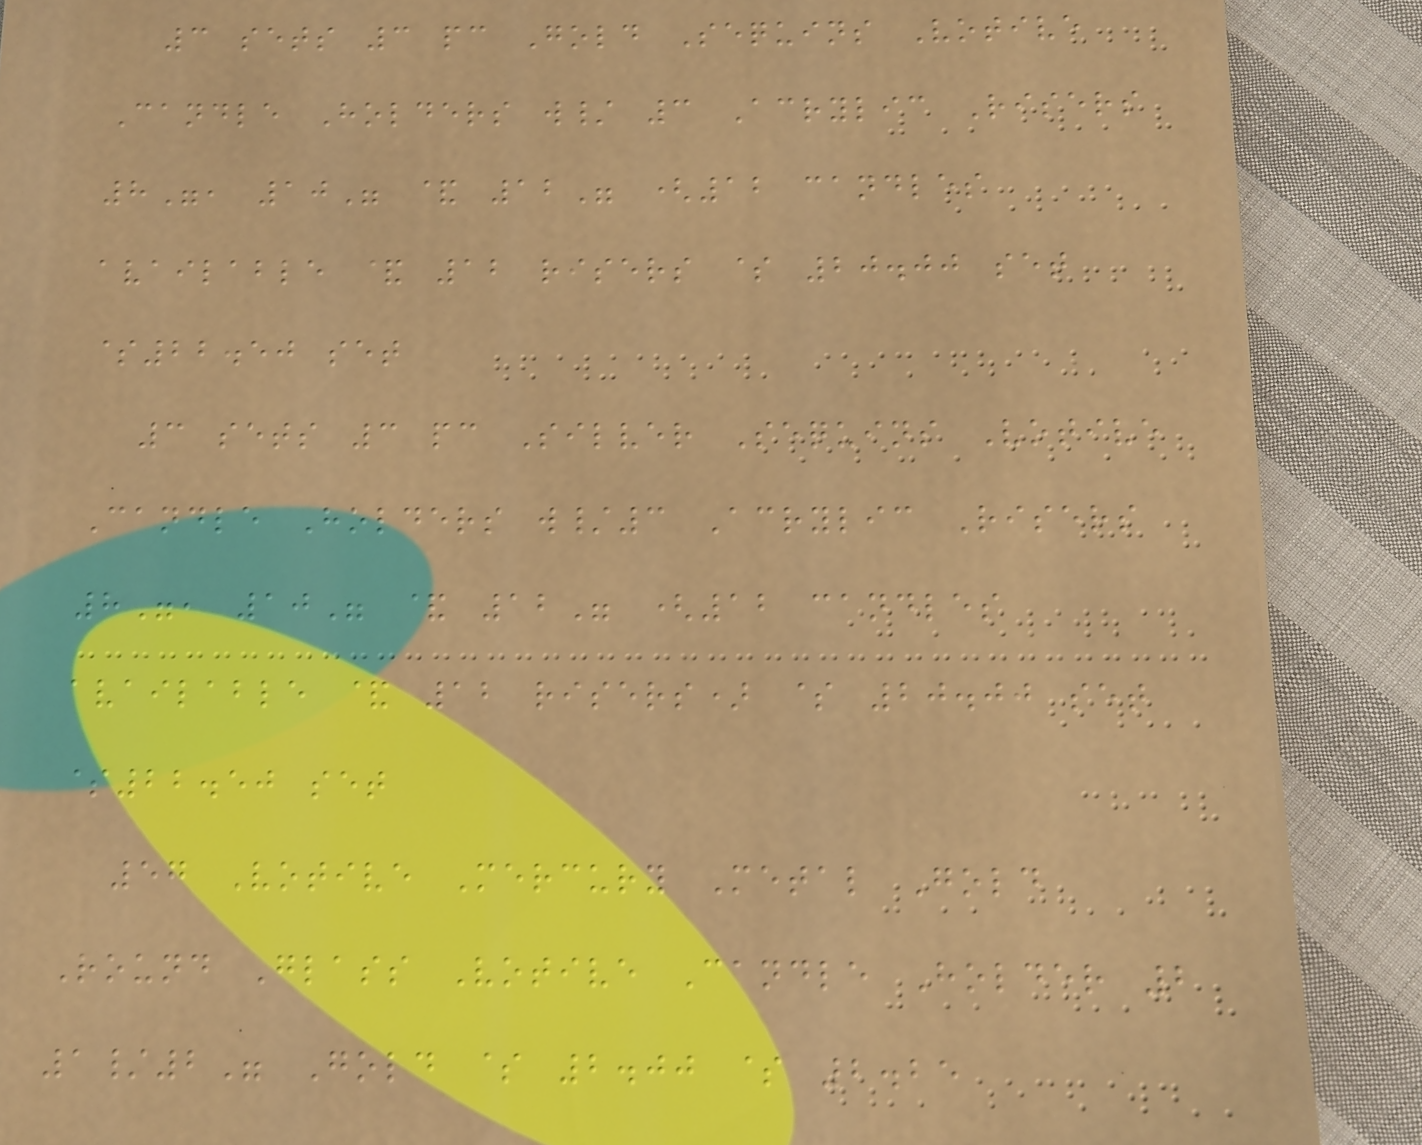3 sets 3 pc Gold Sequins Votive
Candle Holders w/ 3 Acrylic Risers
8", 10" & 12" (12 candles
available & 12 risers $ 20.00 set
$22.50 set
3 sets 3 pc Silver Sequins Votive
Candle Holders w/3 Acrylic Risers
8", 10" & 12" (12 candles
available & 12 risers) $ 20.00 set
$22.50 set
57 Votive Mercury Metal Gold
Round Glass Votive Candle Holder 2
1/2" Gold $ 2.00 $ 2.25
